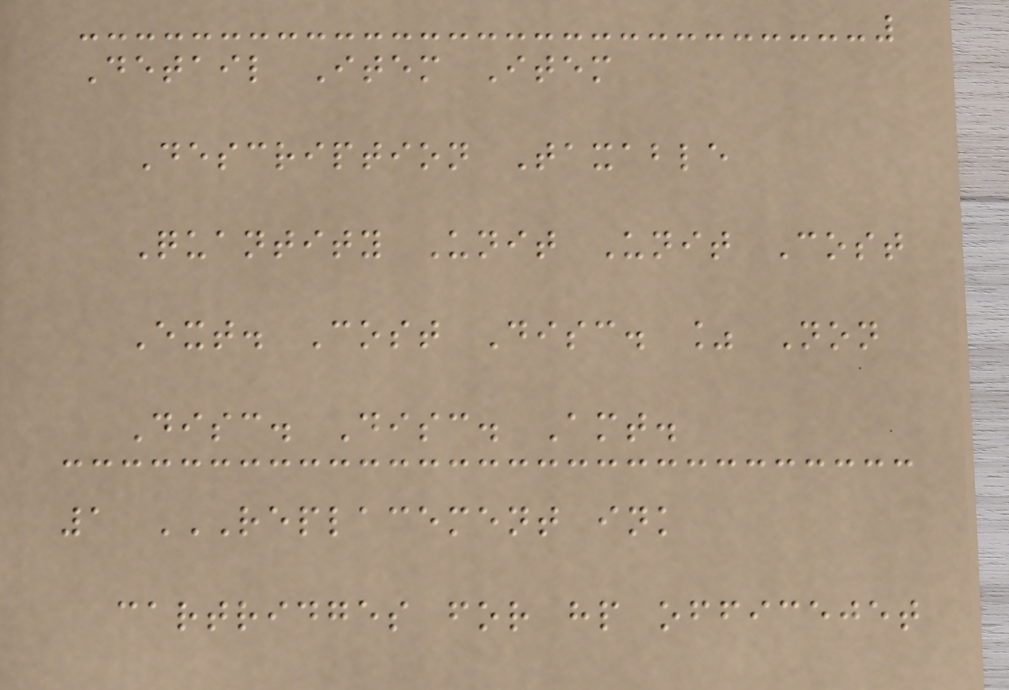Detail Item Item
Description Taxable
Quantity Unit Unit Cost
Ext. Cost Disc. % Non
Disc. Disc. Amt.
1 REPLACEMENT INK
CARTRIDGES FOR HP OFFICEJET
